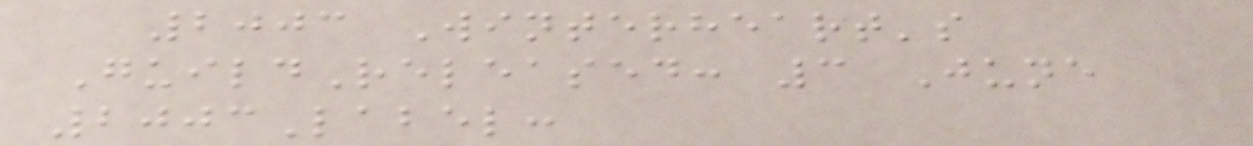2003 Winterheart's
GuildReleased: 3 June
2003Label:
